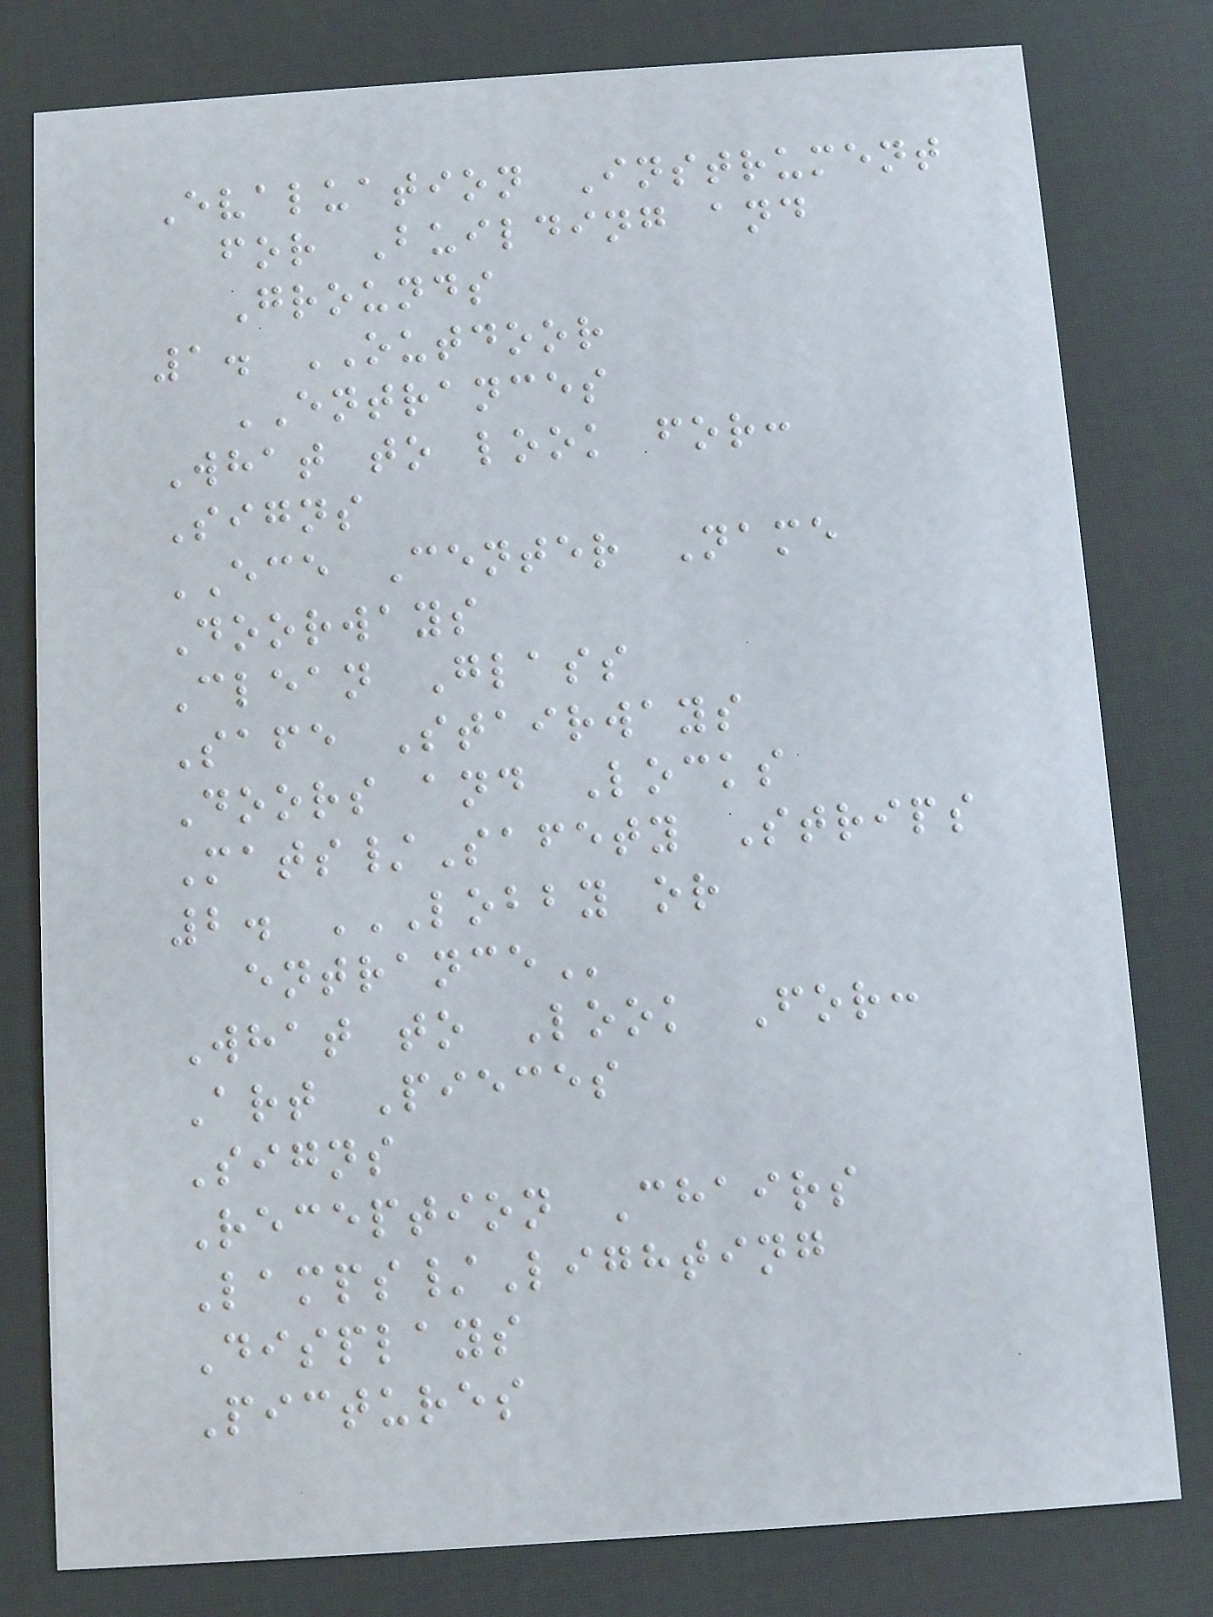Evaluation Instrument
for Building and
Grounds
1. OUTDOOR
ENTRANCES
What to look for:
Signs
ECE Center Name
Doorways
Clean Glass
Safe Stairways
Doors and Locks
Mats/Safety Strips
2. LOBBY OR
ENTRANCE
What to Look For:
Art Pieces
Signs
Reception Chairs
Lamps/Lighting
Displays
Pictures
